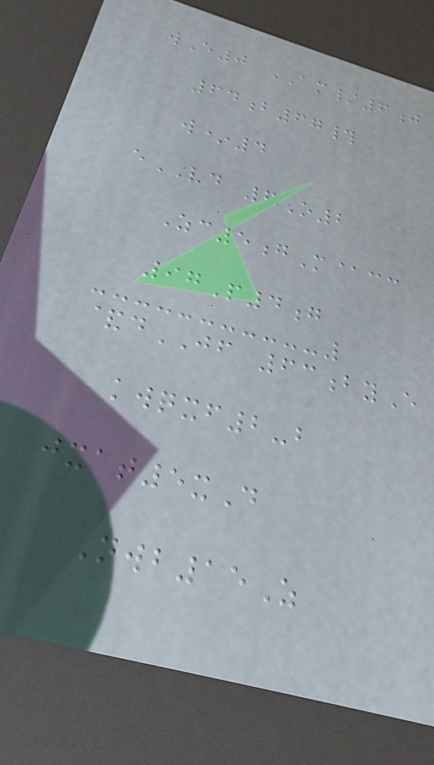wE0 AM/6j
64b67#
w*4
eVD 6O2
Zc5gM@cc
97P4g
&dJF 63byE
kwqxf2-b
jxat5xD
Nwb15Z
